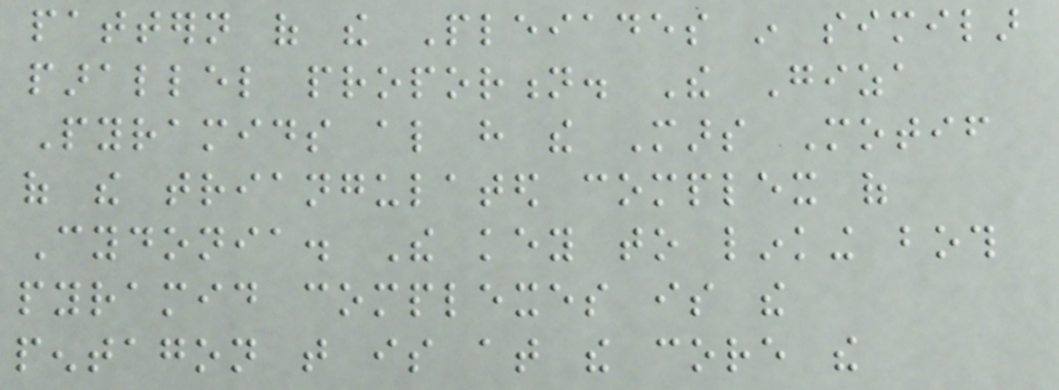pattern of the Pleiades in similar
parallel proportion. The Giza
Pyramids also have the Mars Motif
of the triangulated complex of
Cydonia. The key to linking both
pyramid complexes is the
pentagon that is at the core the
